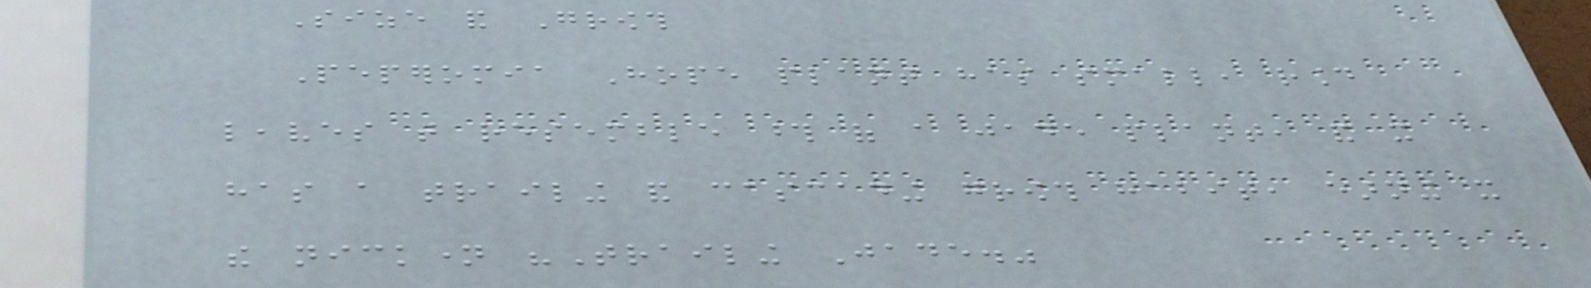Size and Growth
Peperomia Hope plant has small, round
leaves that resemble those of a jade plant, and it
has a trailing and cascading growth habit, earning it
the nickname "Trailing Jade."
